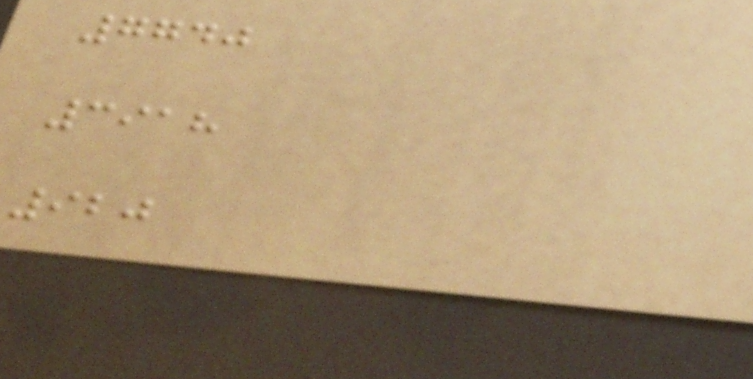7740
3918
920
